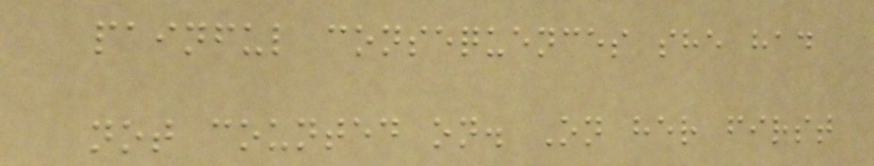painful consequences she had
not counted on. On her first
